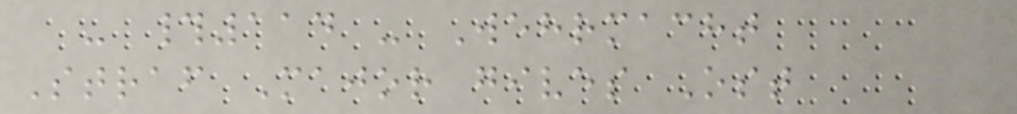- #114 - Wehrmacht
Straf Major gives Ost
